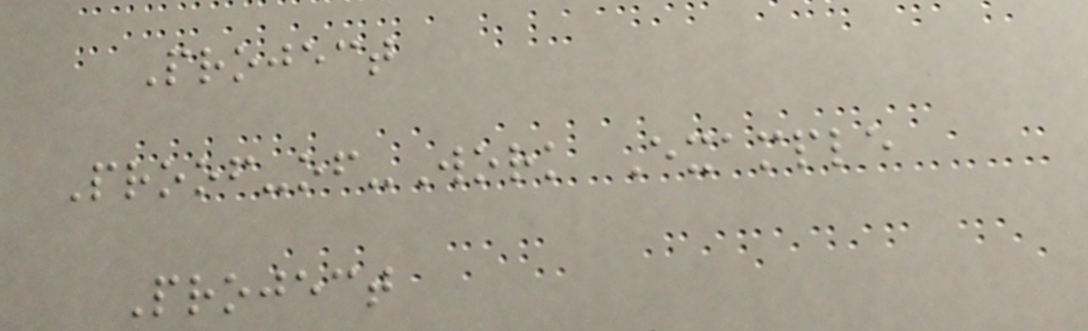Project
Proof-of-Work Example
Project
